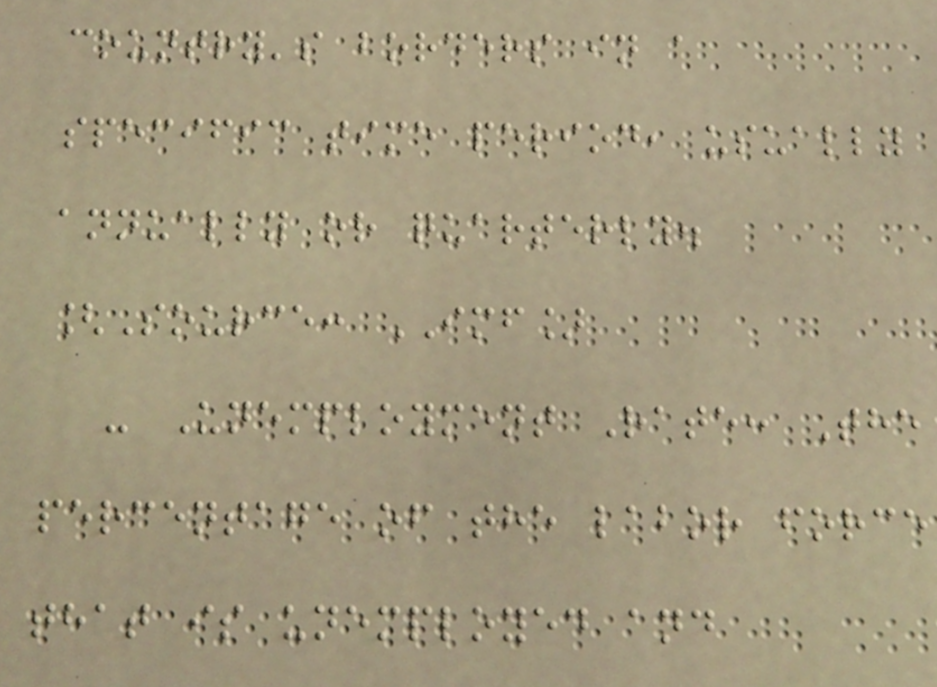country's borders in a
specific time period, usually
annually or quarterly.
[Source: IMF]
- Unemployment Rate: The
percentage of the labor force
that is unemployed and
